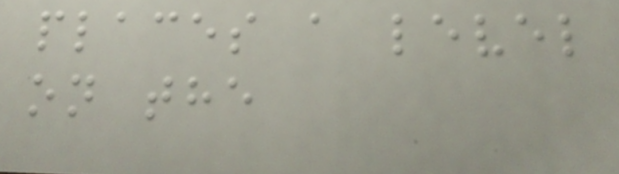places a level
on the
